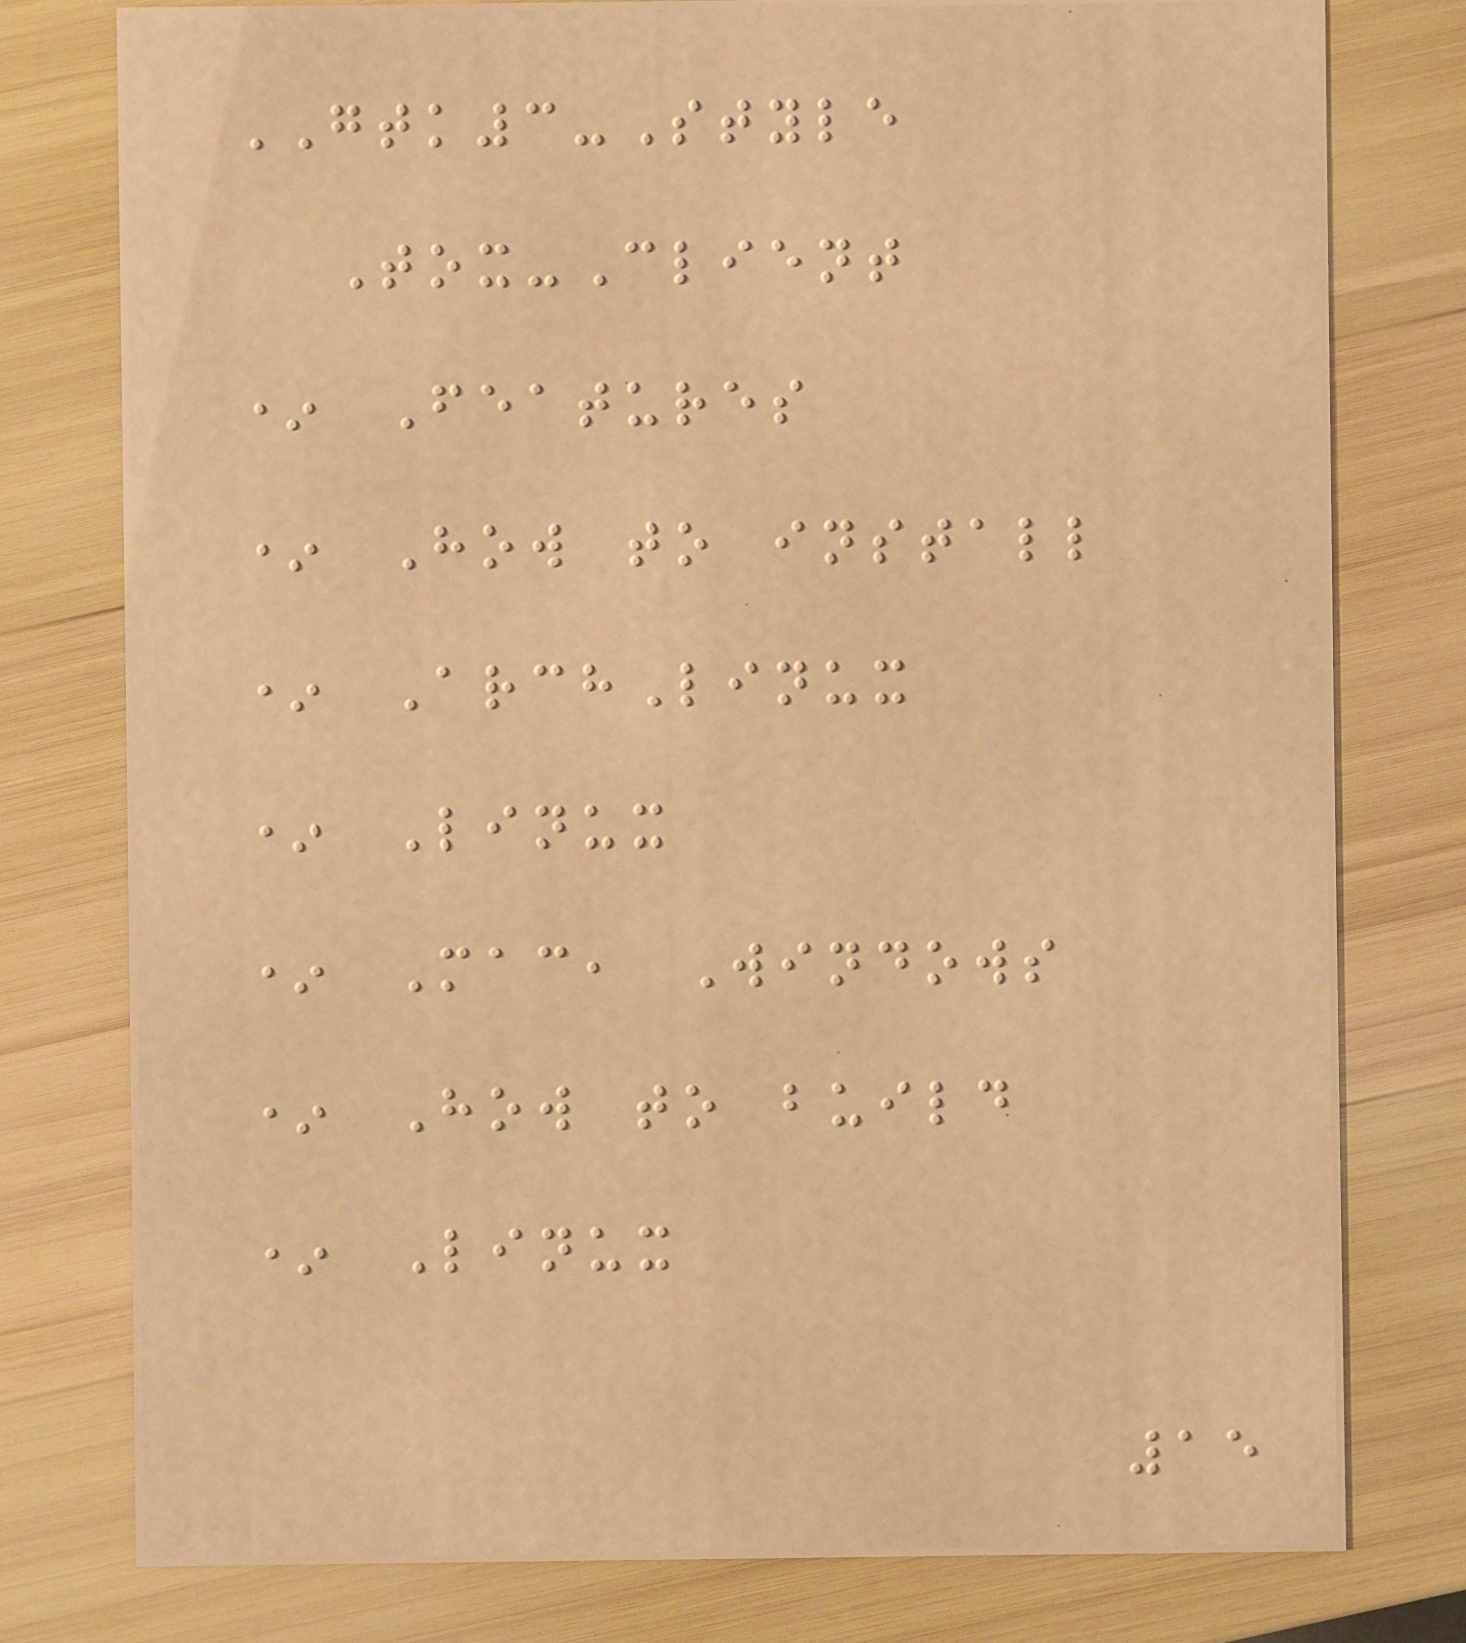GTK3-Style
Tox-Client
* Features
* How to install
* ArchLinux
* Linux
* Mac, Windows
* How to build
* Linux
15
